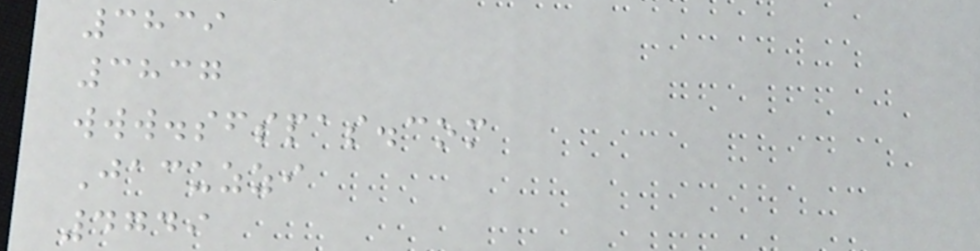3839
3837
www.sfspas.com
Jacuzzi
4749
